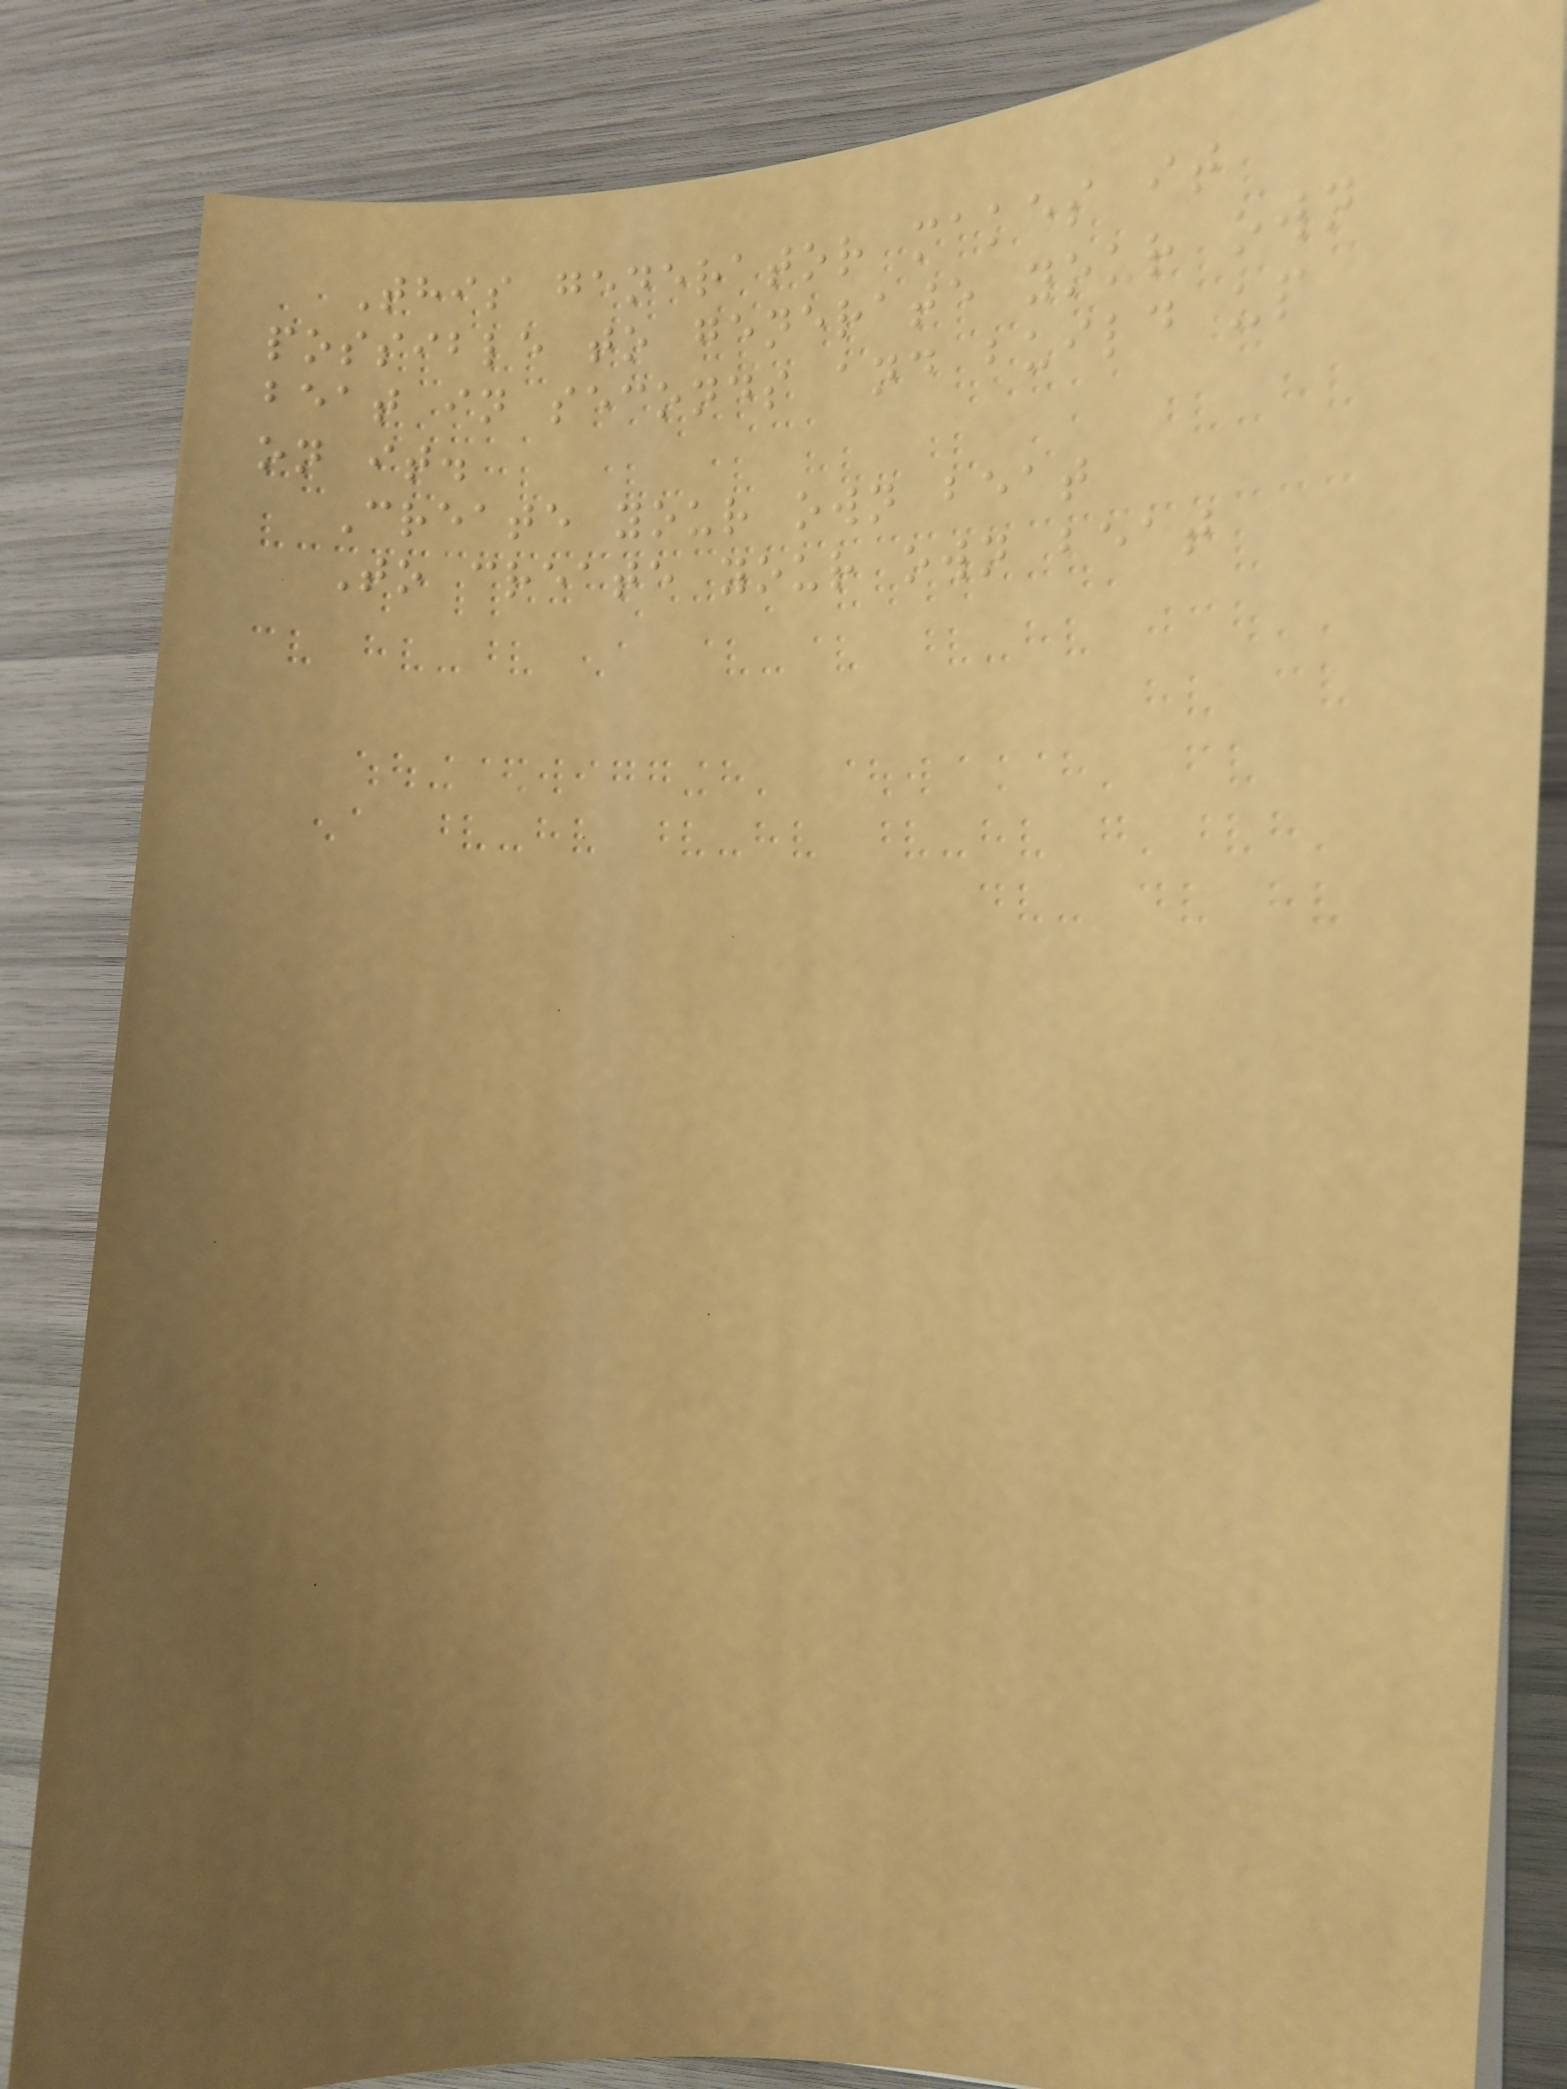This generator makes it
possible to generate your own
beat in seconds and build up
on it.
Create your own beat
To create your own beat
